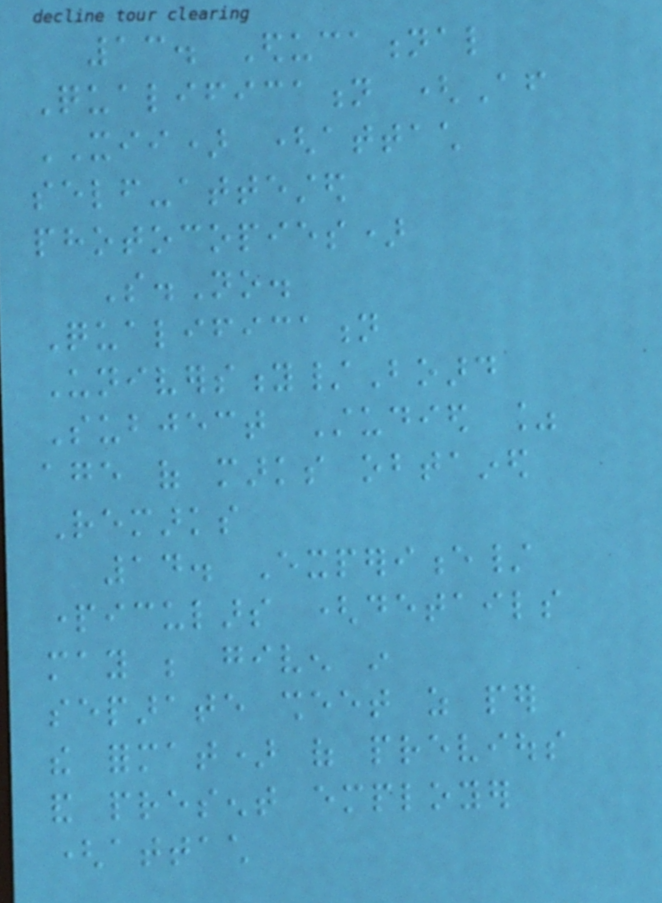13. Educational
Qualification (After
XII) (attach
self-attested
photocopies)
S.No.
Qualification
University/Board
Subject Studied %
age of marks obtained
Remarks
14. Experience/
particulars (details
may be given in
separate sheet as per
the format) of previous
and present employer
(attach
